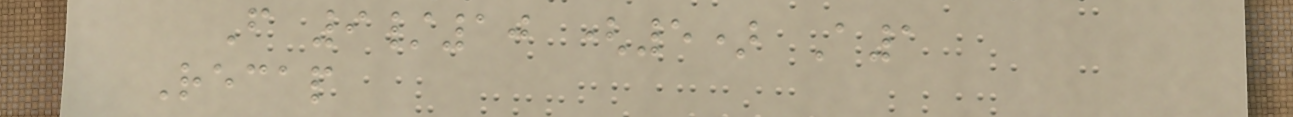F 9/10 (5) A1
Recap
